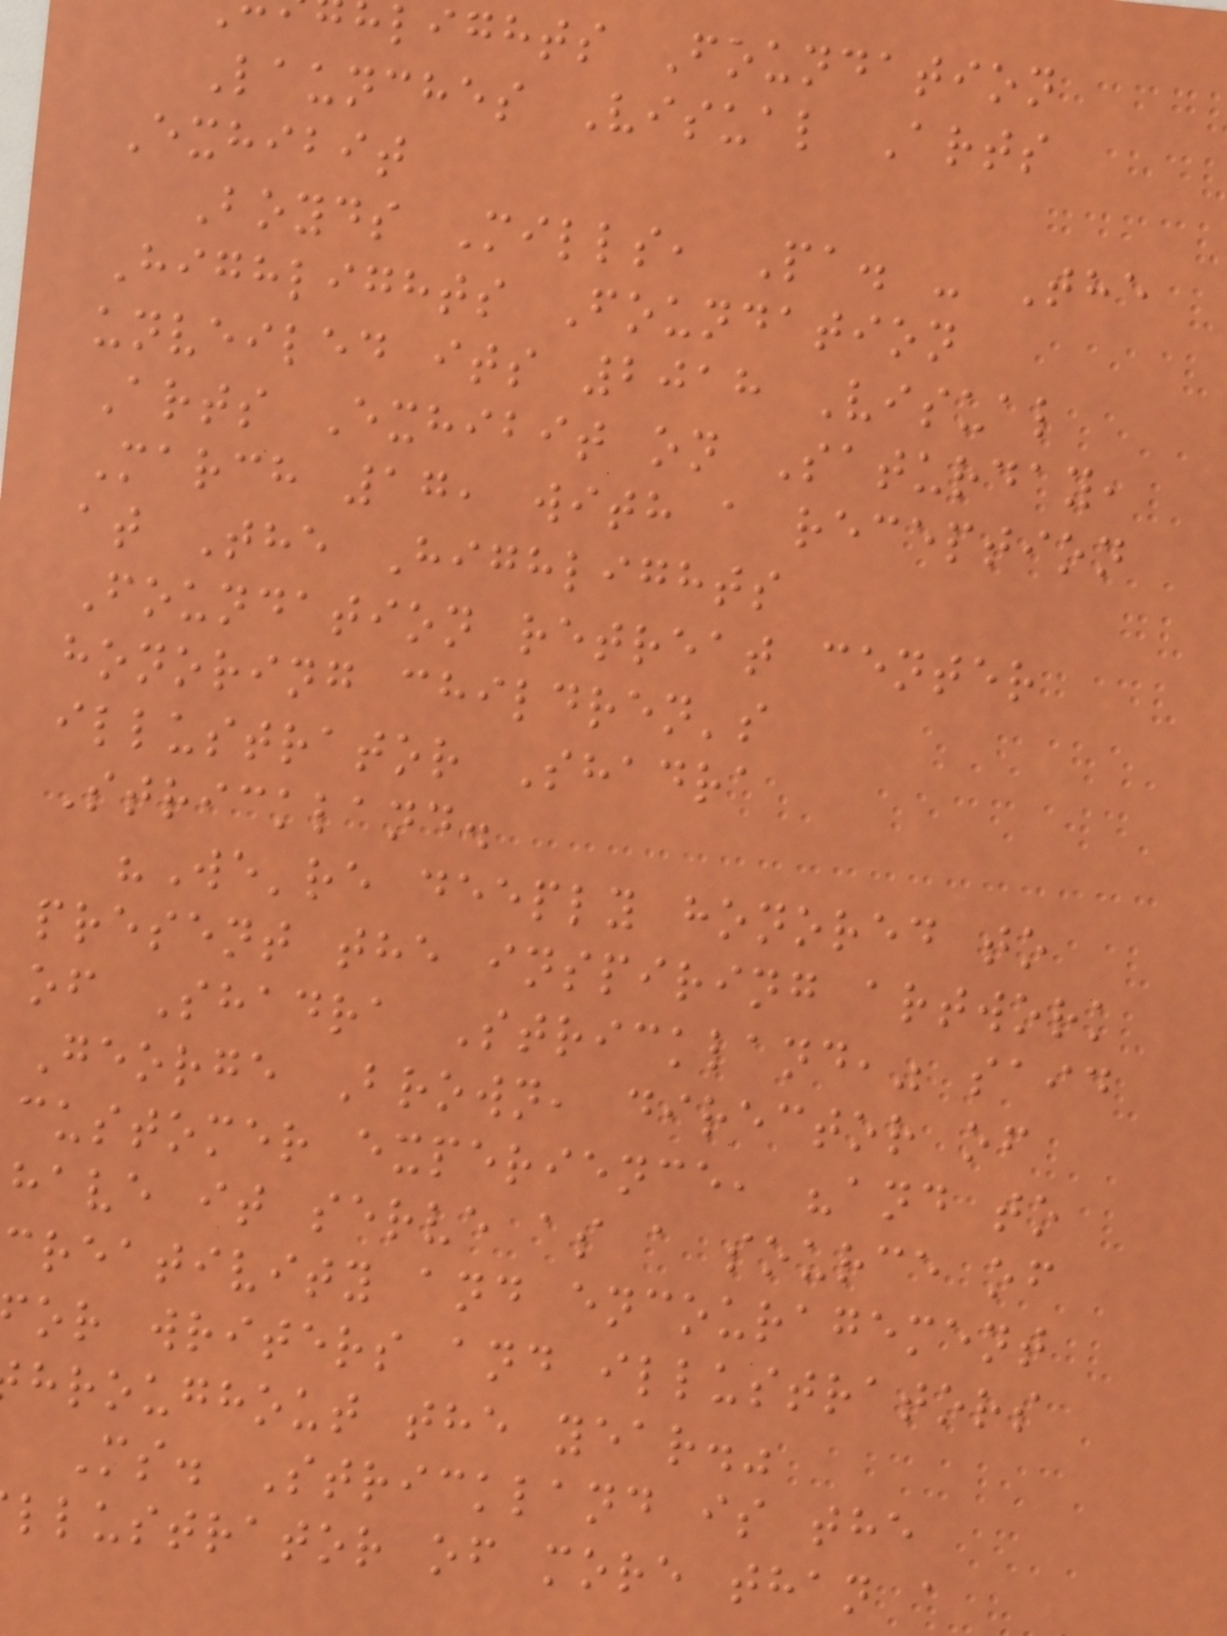lights Foundation
Launches Visual Arts
Exhibit
Boyds Mills, Pa. - The
Highlights Foundation
unveiled its 2018 Visual
Arts Exhibit on Saturday,
March 17, with a reception
at The Highlights
Foundation retreat center
honoring children's
illustrator Shadra
Strickland.
"We're deeply honored to
present the inspiring artwork
of Shadra Strickland," said
George Brown, director of
customer experience, "and to
have it serve as a source of
creativity and encouragement
or writers and illustrators
hroughout the year."
Ms. Strickland is the
llustrator of more than a
